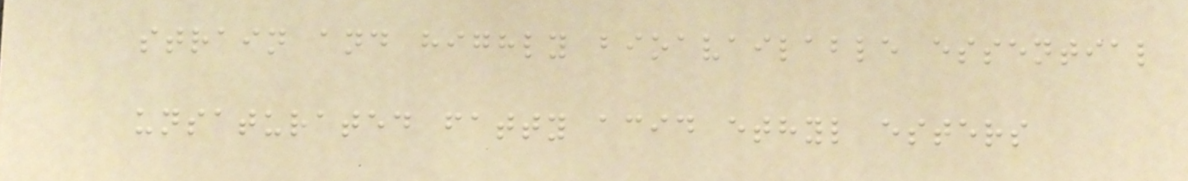strain and highly bioavailable essential
unsaturated fatty acid ethyl esters
